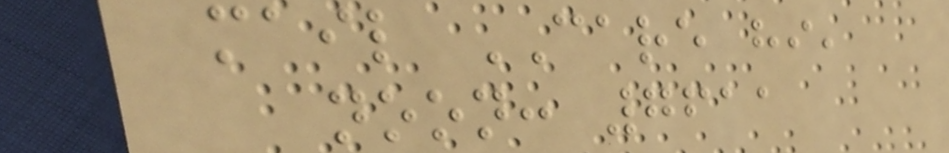mail CARE hi,
noon: 7611
